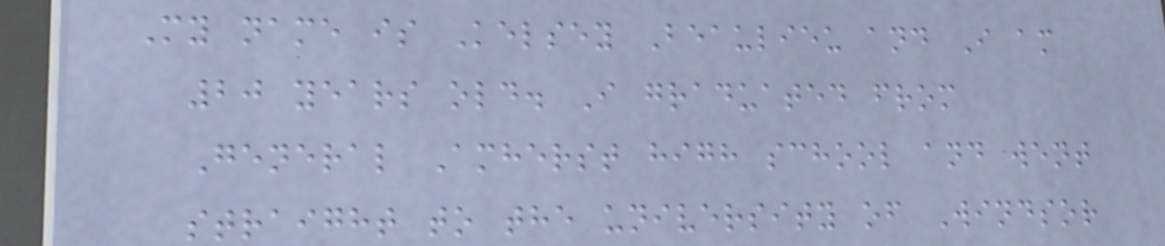My name is Kelsey Beaulieu and I am
20 years old. I graduated from
General Amherst high school and went
straight to the university of Windsor
